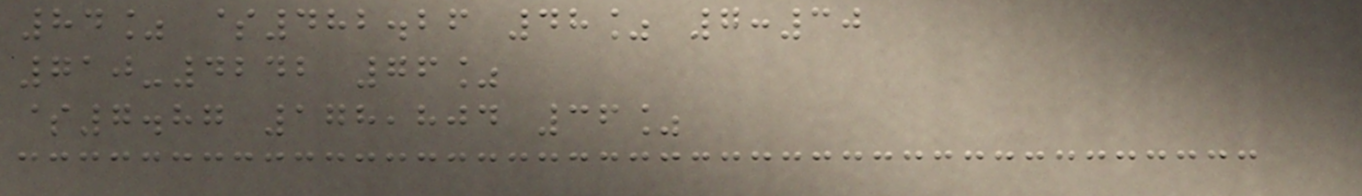84% $482.26 48% 7:30
710-4242 76%
$7.87 178,804 36%
